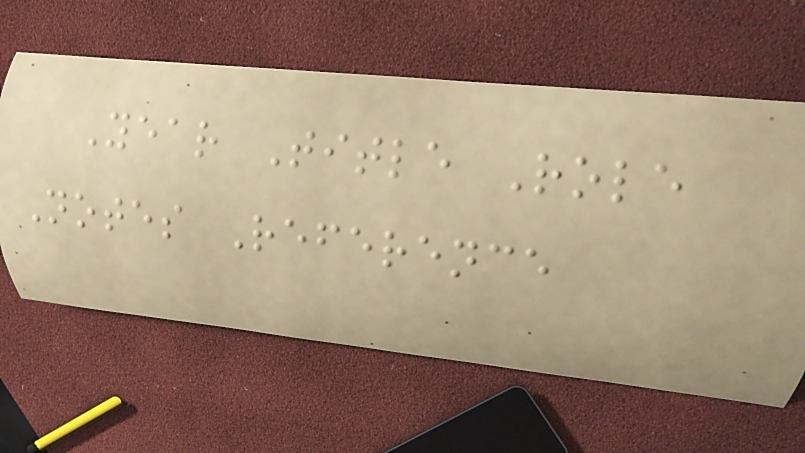Year Title Role
Notes Reference
